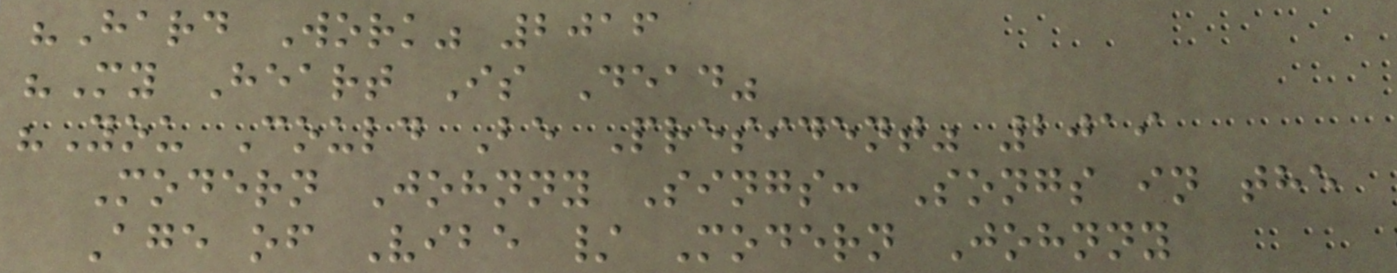"Hard Work" 2016
"My Heart Is Dead"
"You Could Be President" 2019
Modern Johnny Sings: Songs in the
Age of Vibe / Modern Johnny
